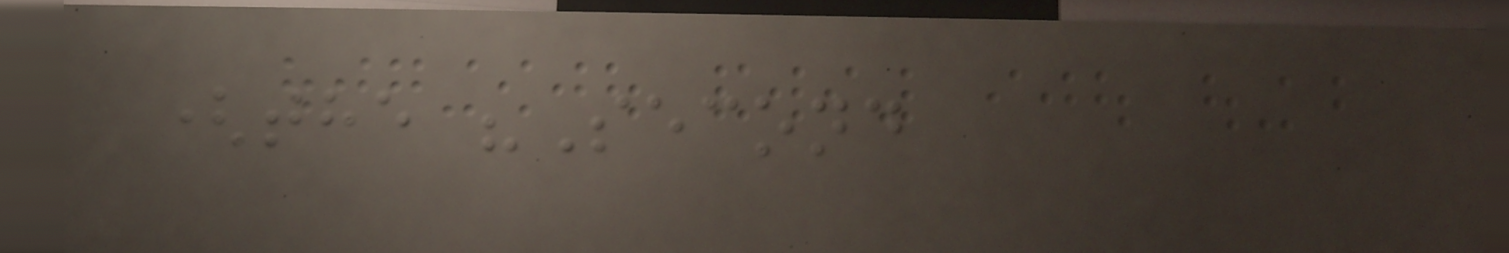(the "Second
